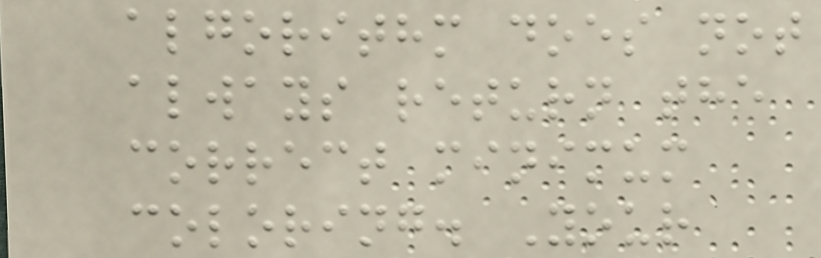algorithm does not
always return the
correct minimum
coloring. Your
